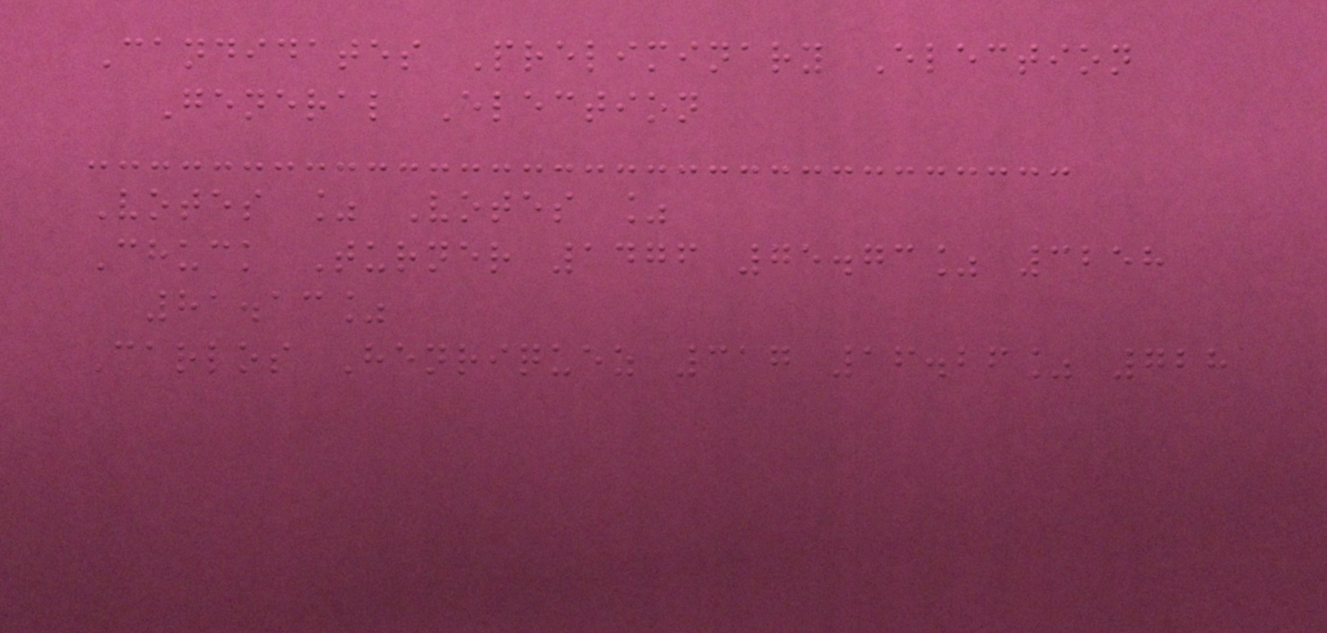Candidates Preliminary Election
General Election
Votes % Votes %
Chuck Turner 1476 75.73% 3258
81.13%
Carlos Henriquez 317 16.26% 728
